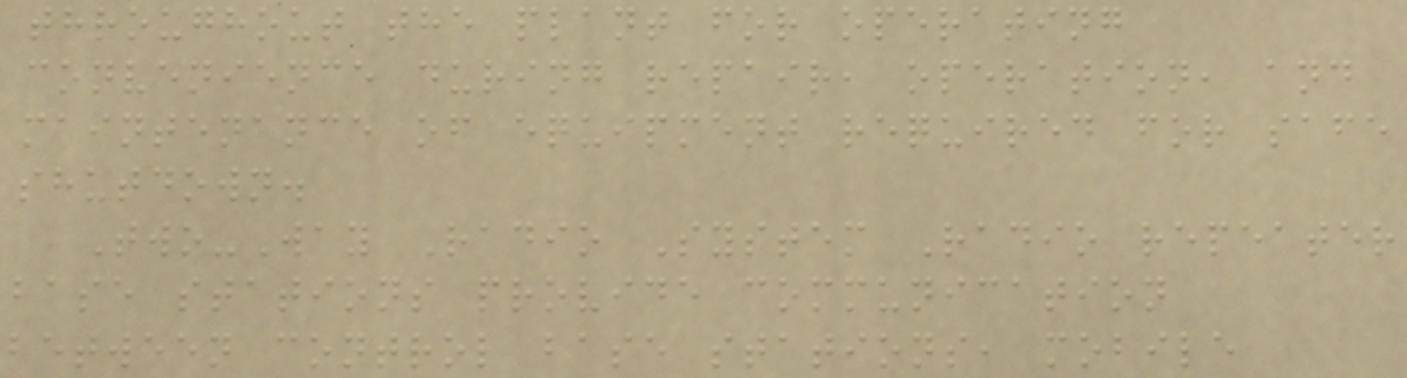throughout the plant for operating
convenience during repair, operation, and
maintenance of equipment required for safe
shutdown.
Two-Way Radio System Radio repeater
base stations provide communication
between control base stations, mobile
